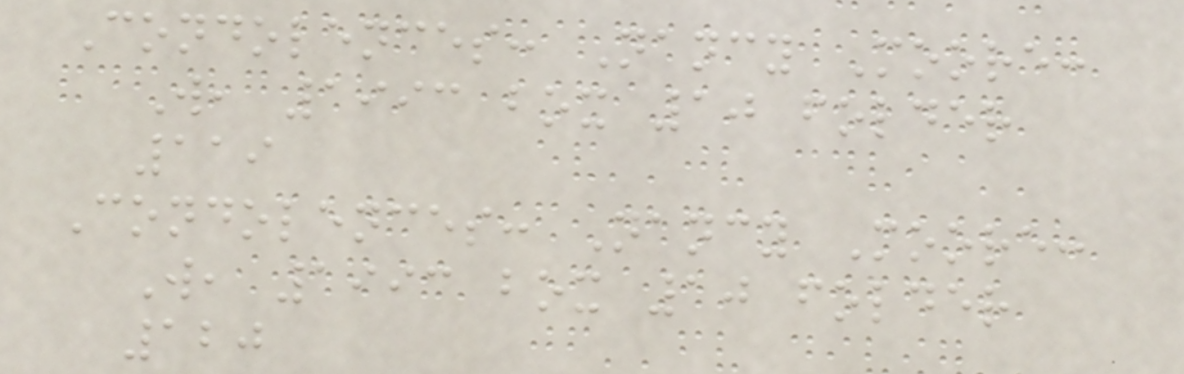Condolences: Nancy Moore:
W, 1993 box 10 folder
119
Condolences: Nancy Moore:
W, 1993 box 10 folder
120
